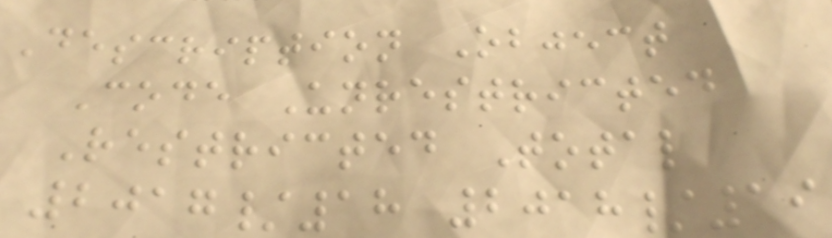Description Object
Code Unrestricted
Restricted Total
2017/18 2018/19
